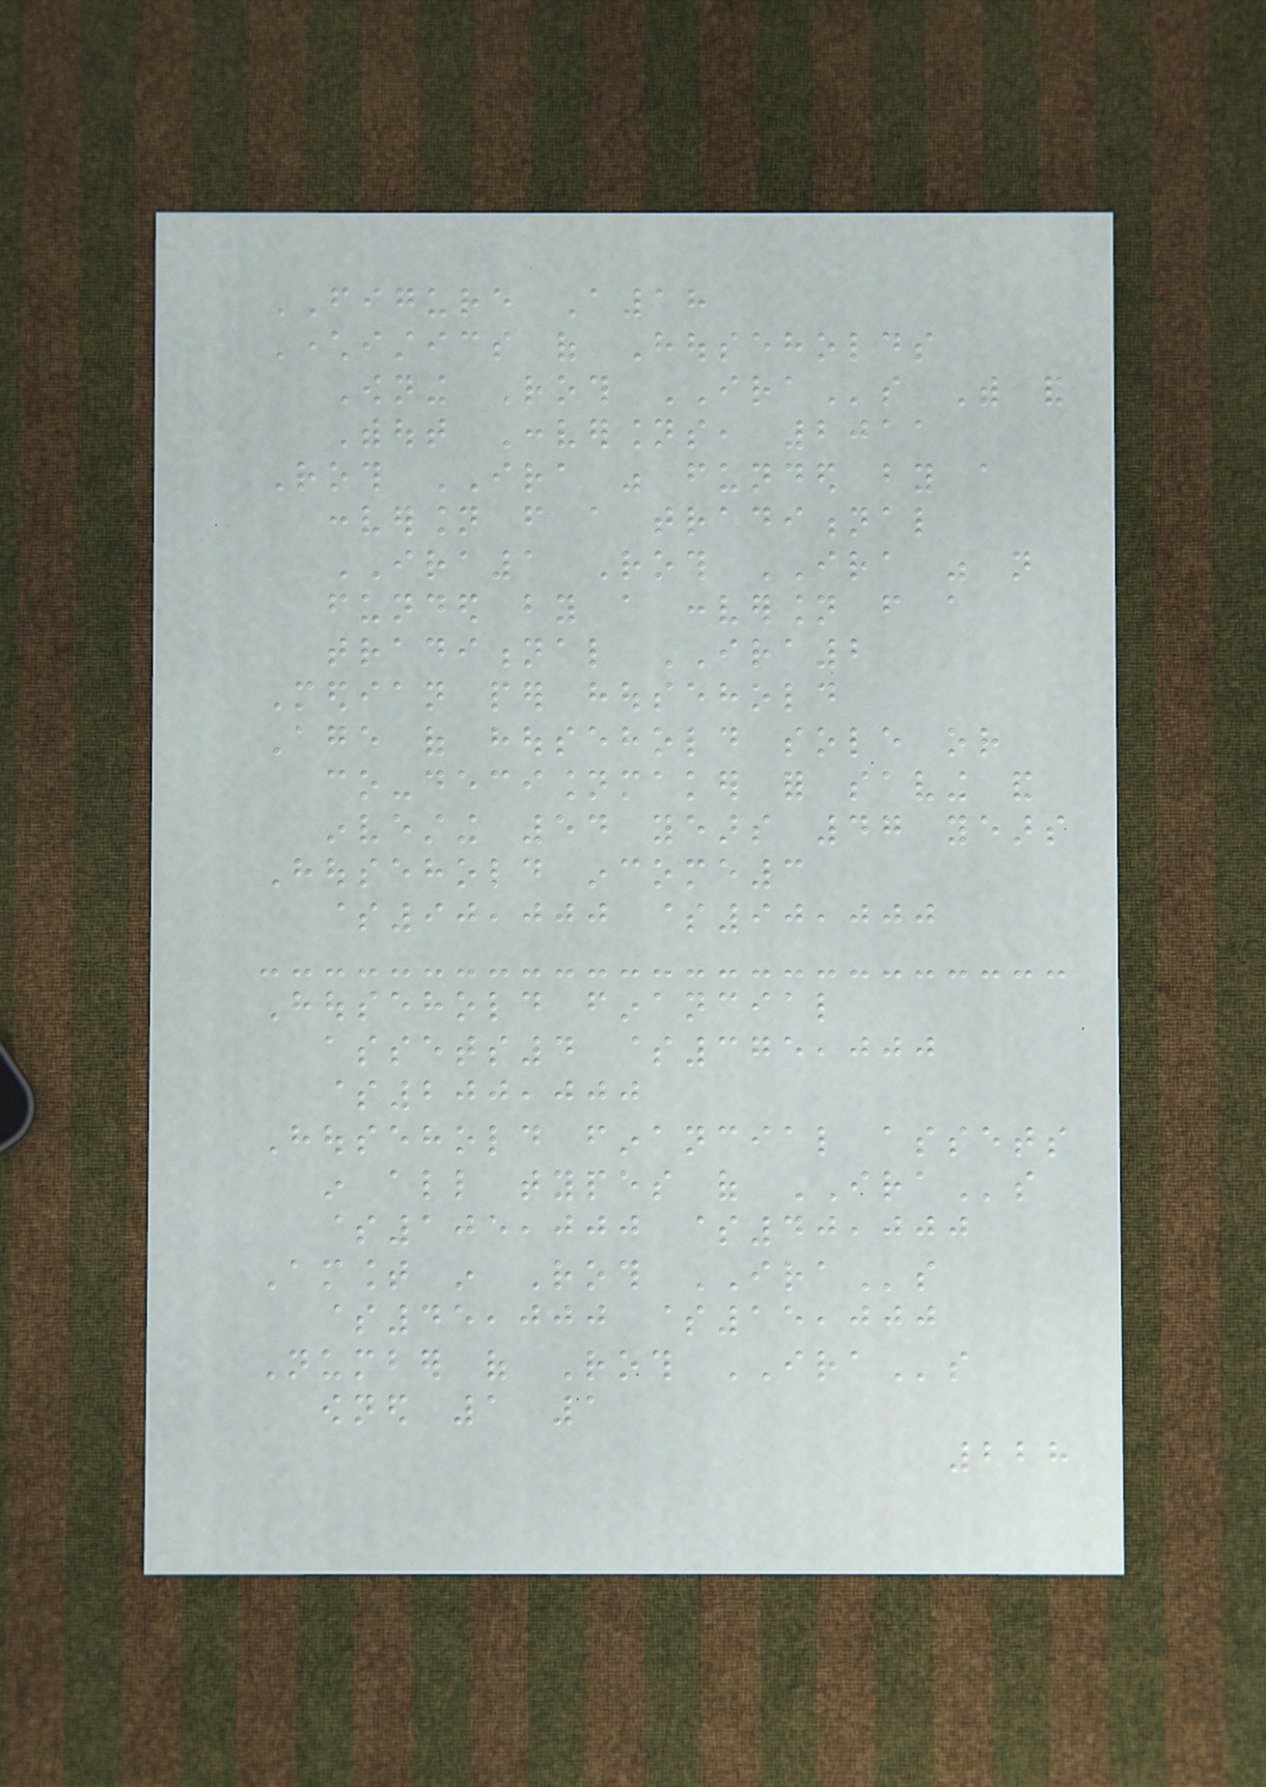FIGURE A18
Characteristics of Households
Owning Roth IRAs With and
Without Conversions, 2011
Roth IRA was funded by a
conversion from a traditional
IRA1 Roth IRA was not
funded by a conversion from a
traditional IRA2
Median per household
Age of household sole or
co-decisionmaker for saving and
investing 54 years 47 years
Household income3
$90,000 $90,000
Household financial
assets4 $375,000
$200,000
Household financial assets
in all types of IRAs
$105,000 $40,000
Amount in Roth IRAs
$45,000 $15,000
Number of Roth IRAs
owned 1 1
228
